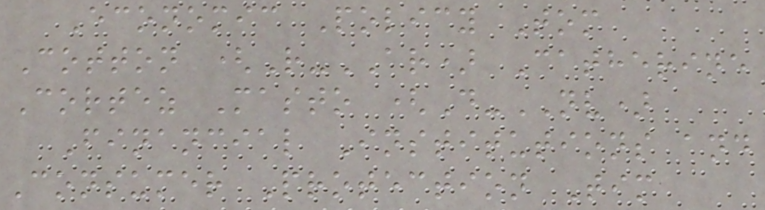Economic Policy Tom
Cotton (R-AR) Catherine
Cortez Masto (D-NV)
Financial Institutions and
Consumer Protection Tim
